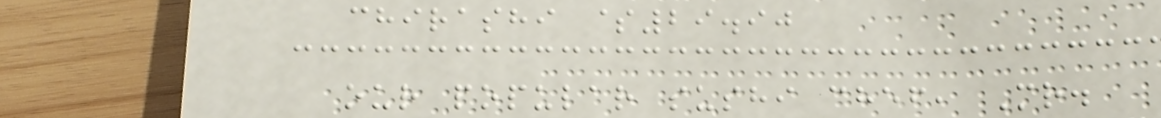chirashi $29.90
our popular sushi chef, Mr.
